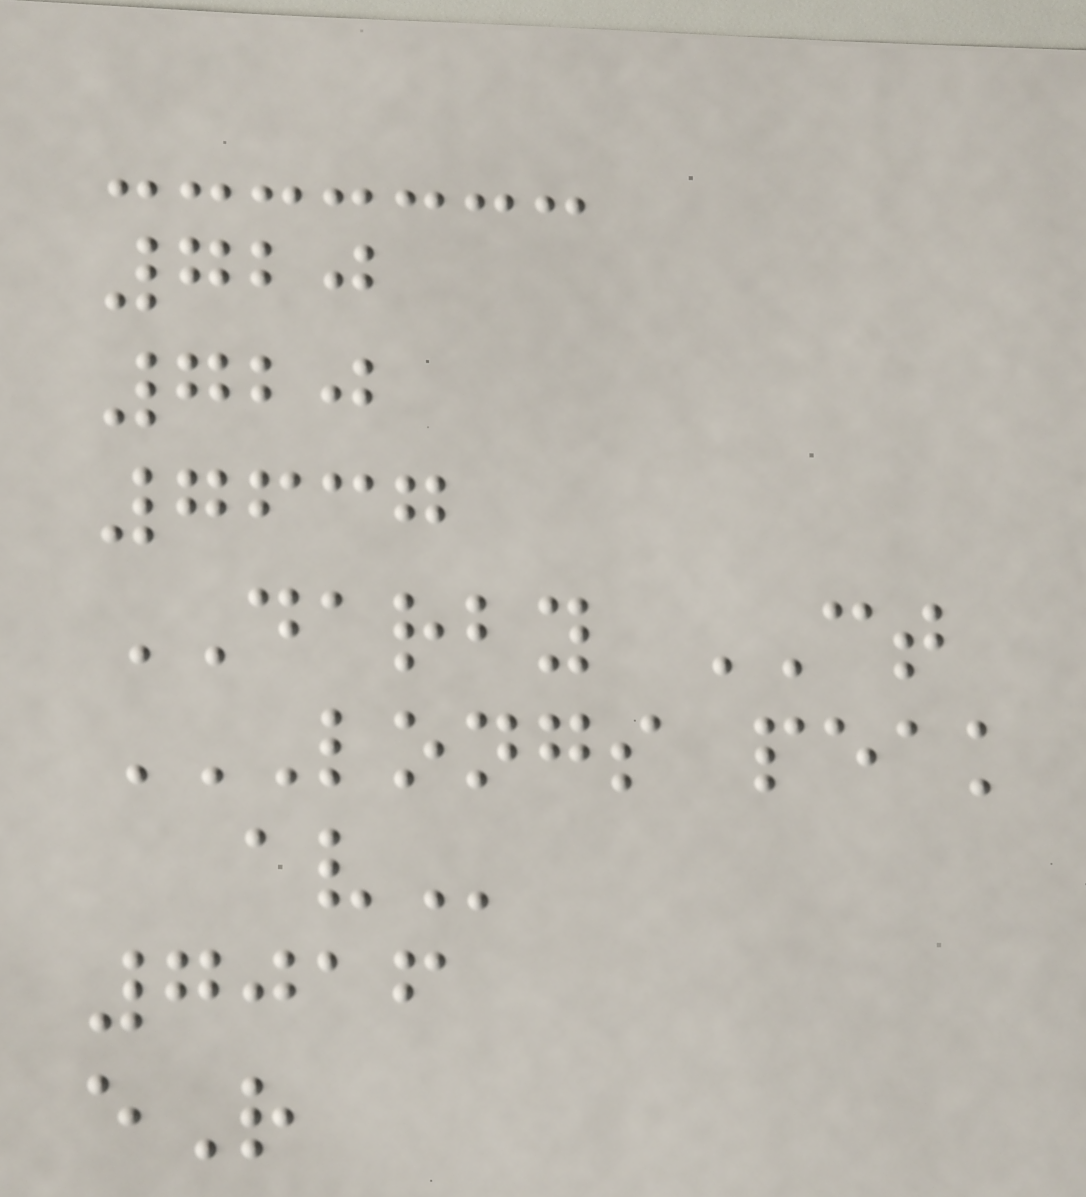720
720
7637
DARBY CT
LONGS PEAK
AV
7016
eR
